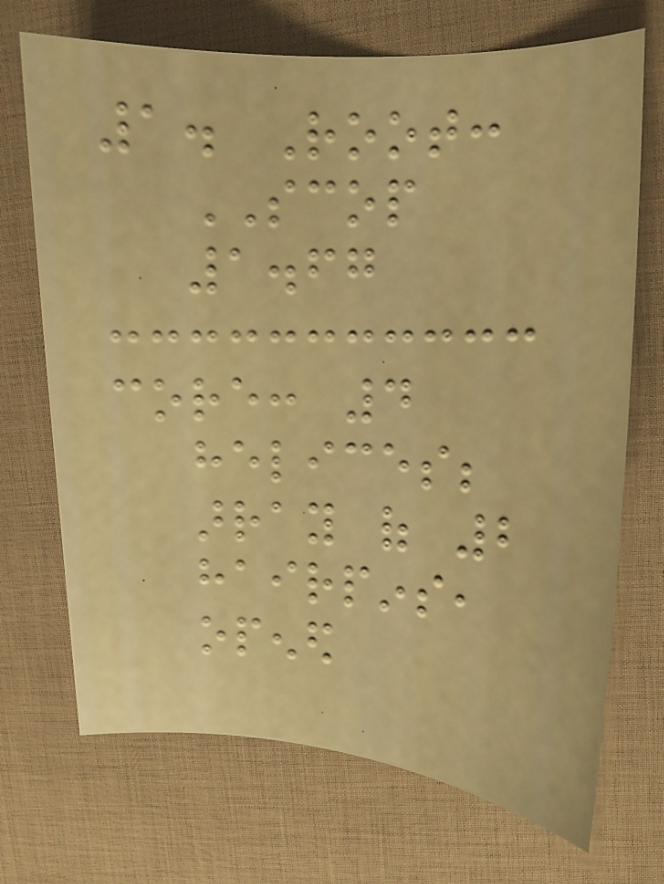1. Root:
SCOP
1.67
core: 4
helices;
array of 2
hairpins,
opened
